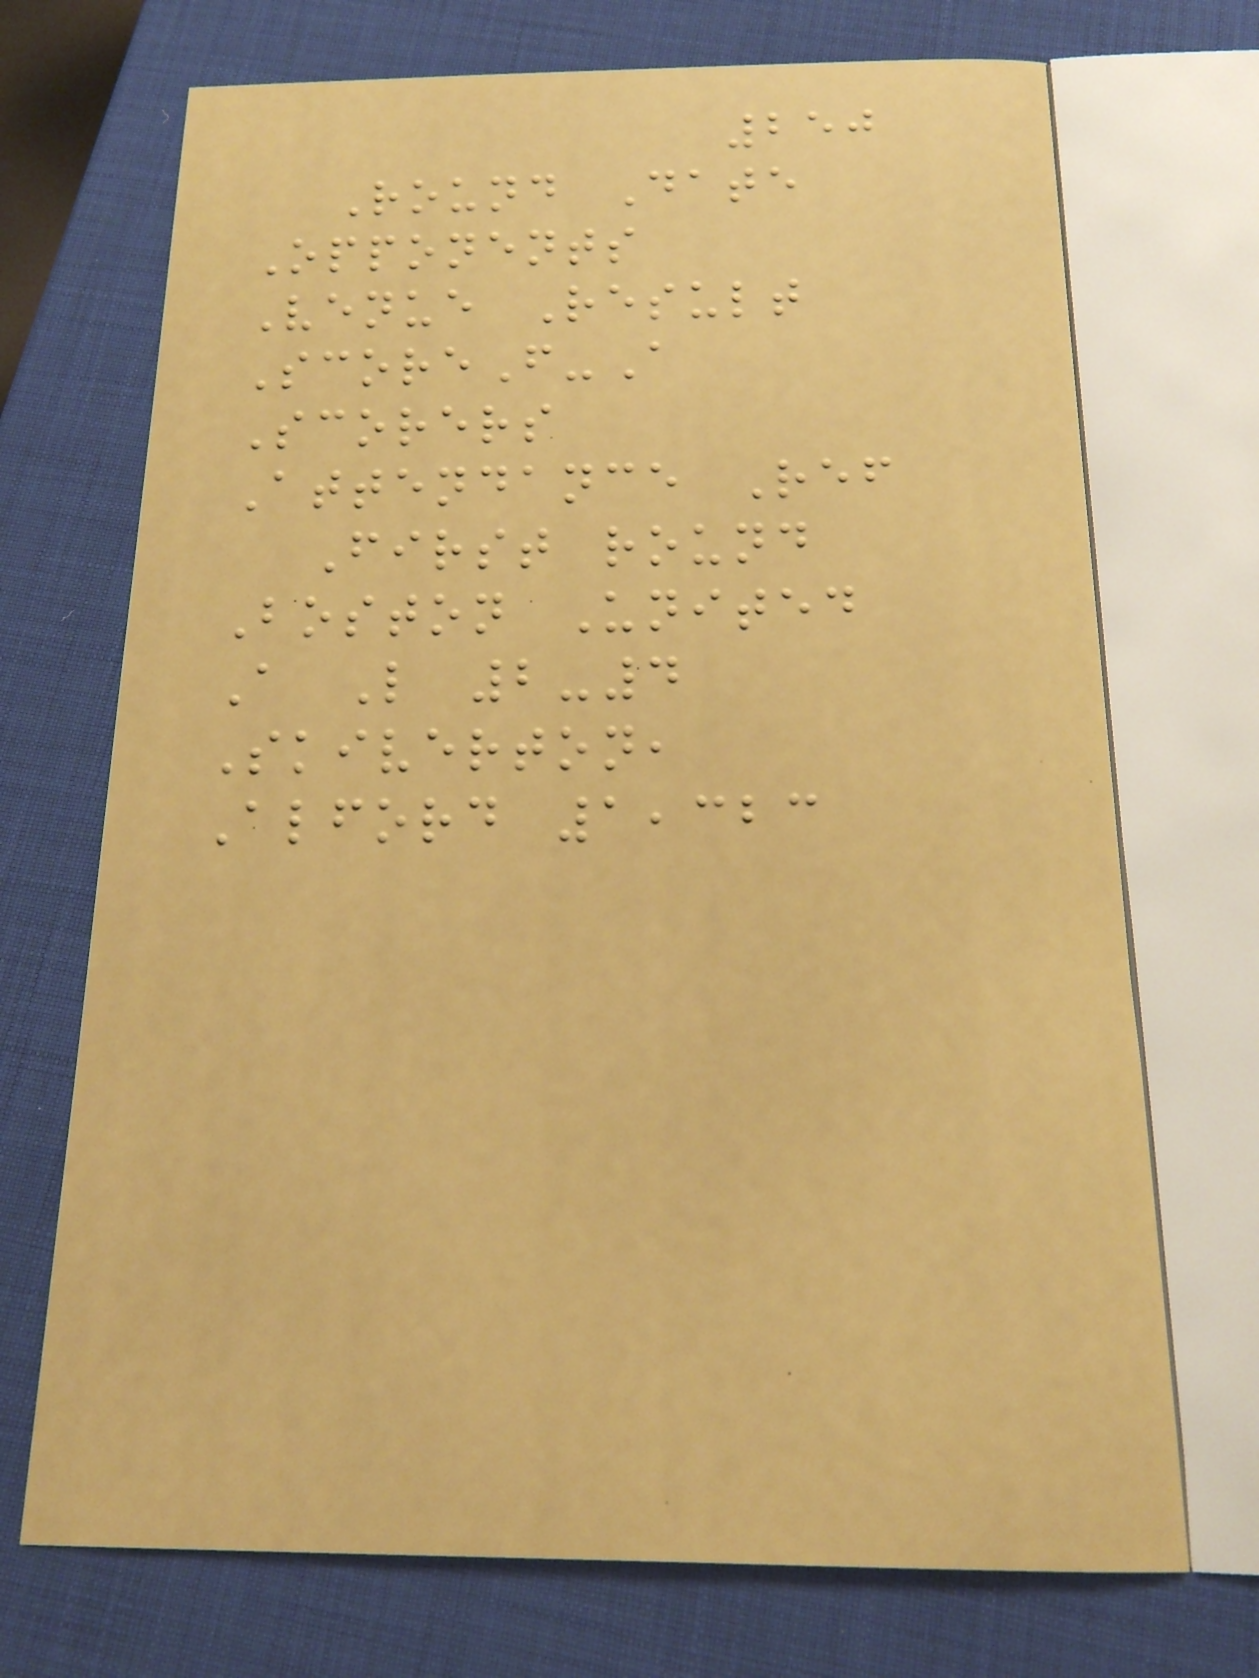250
Round Date
Opponents
Venue Result
ScoreF-A
Scorers
Attendance Ref
First round
Boston United
A L 2-4
Skiverton,
Alford 1,323
